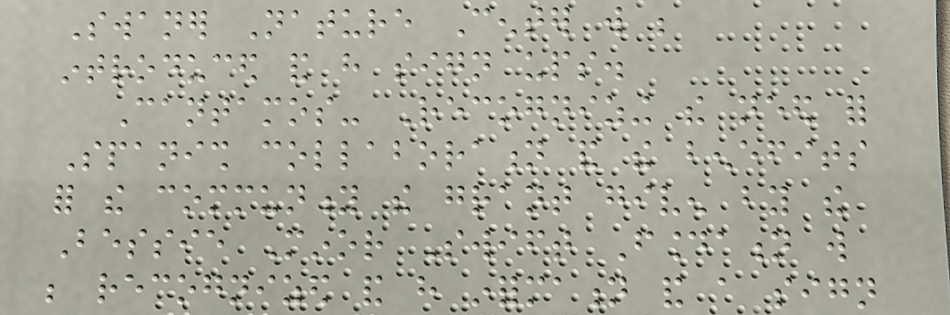Swaner Nature Center will be
introduced and have sign ups.
Cantamos- Recognizing the need for
Spanish collaboration and the benefits
for the community the grant given by the
Bessie Minor Swift Foundation will
be recognized and have information and a sign
